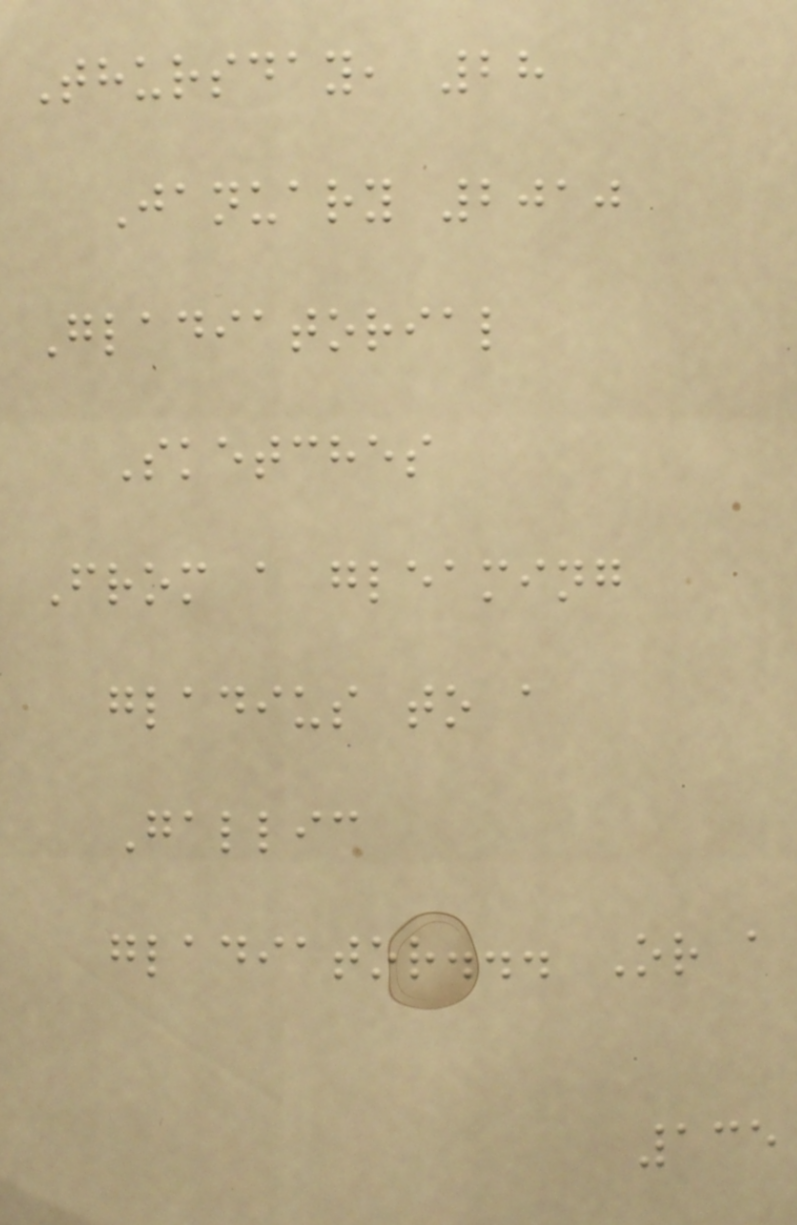Thursday, 28
January 2010
Gladiatorial
Sketches
From a gleaming
gladius to a
Gallic
gladiator... Or a
135
